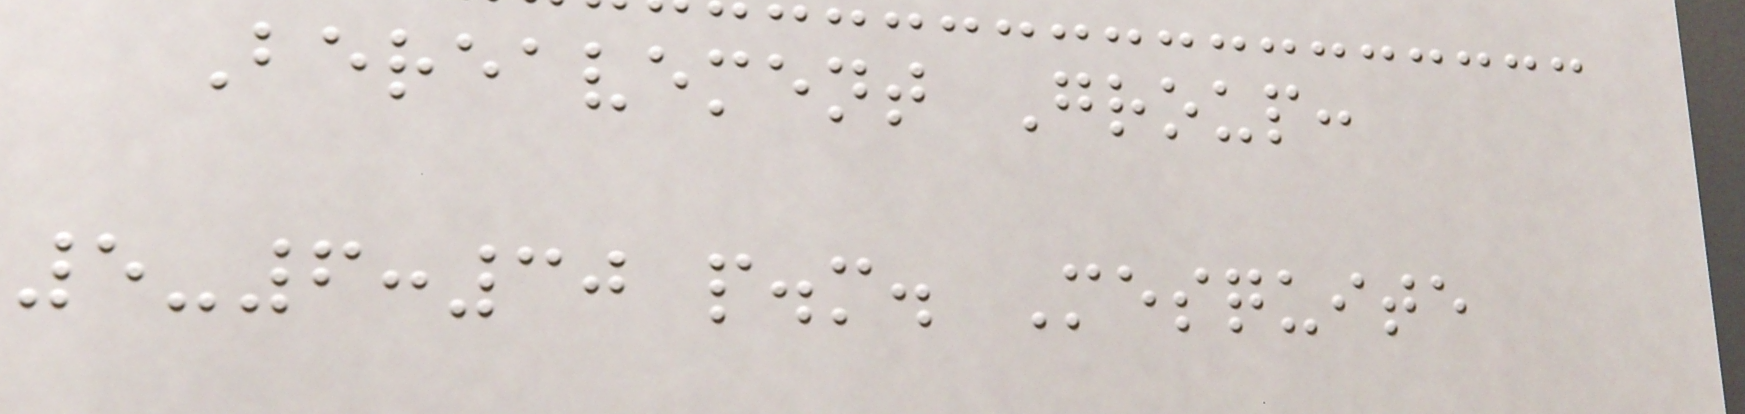Bereavement Group:
5-6:30 p.m. Mesquite
